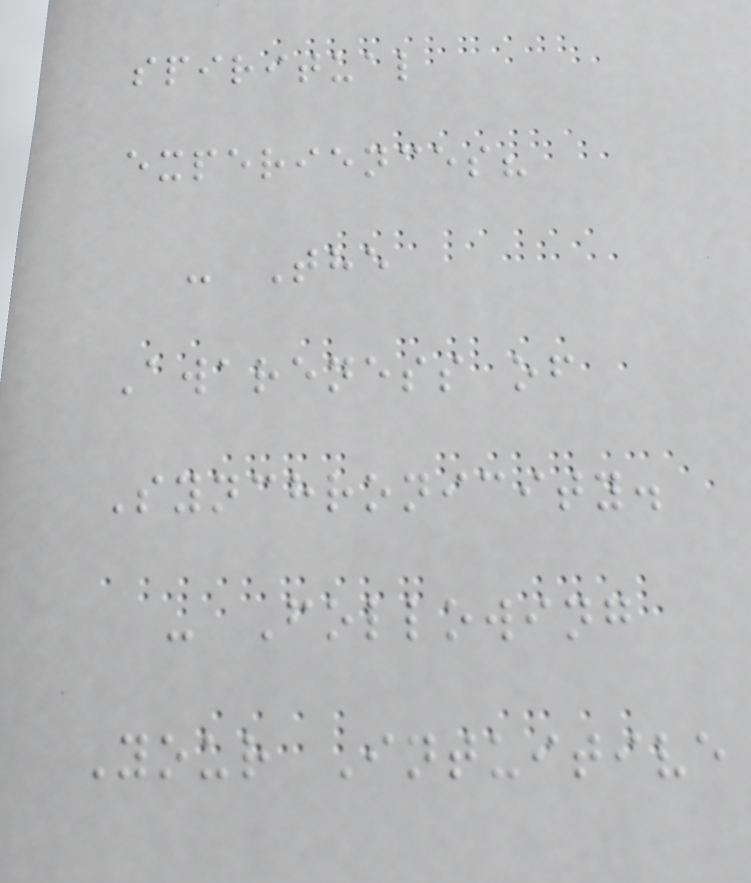spiritual
experiences?
- The
Awareness of
Synchronicity.
- Following
Your Intuitive
